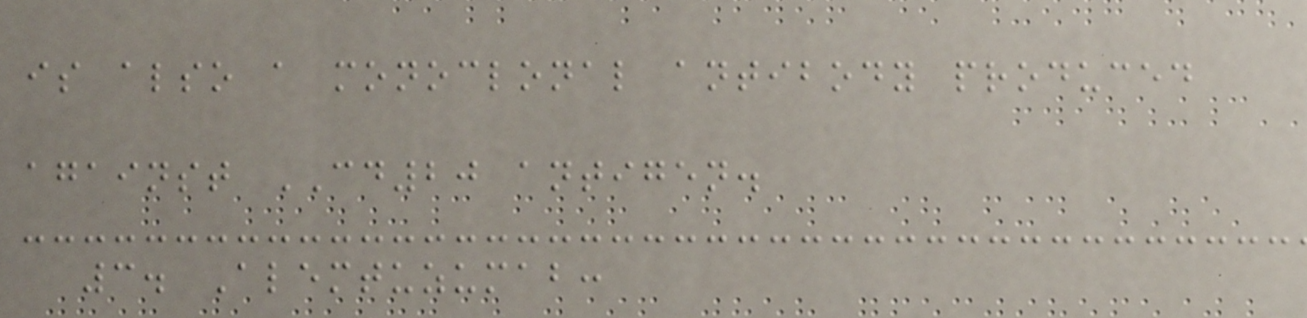is also a monoclonal antibody produced
against CD20 antigen.
3. Alemtuzumab:
